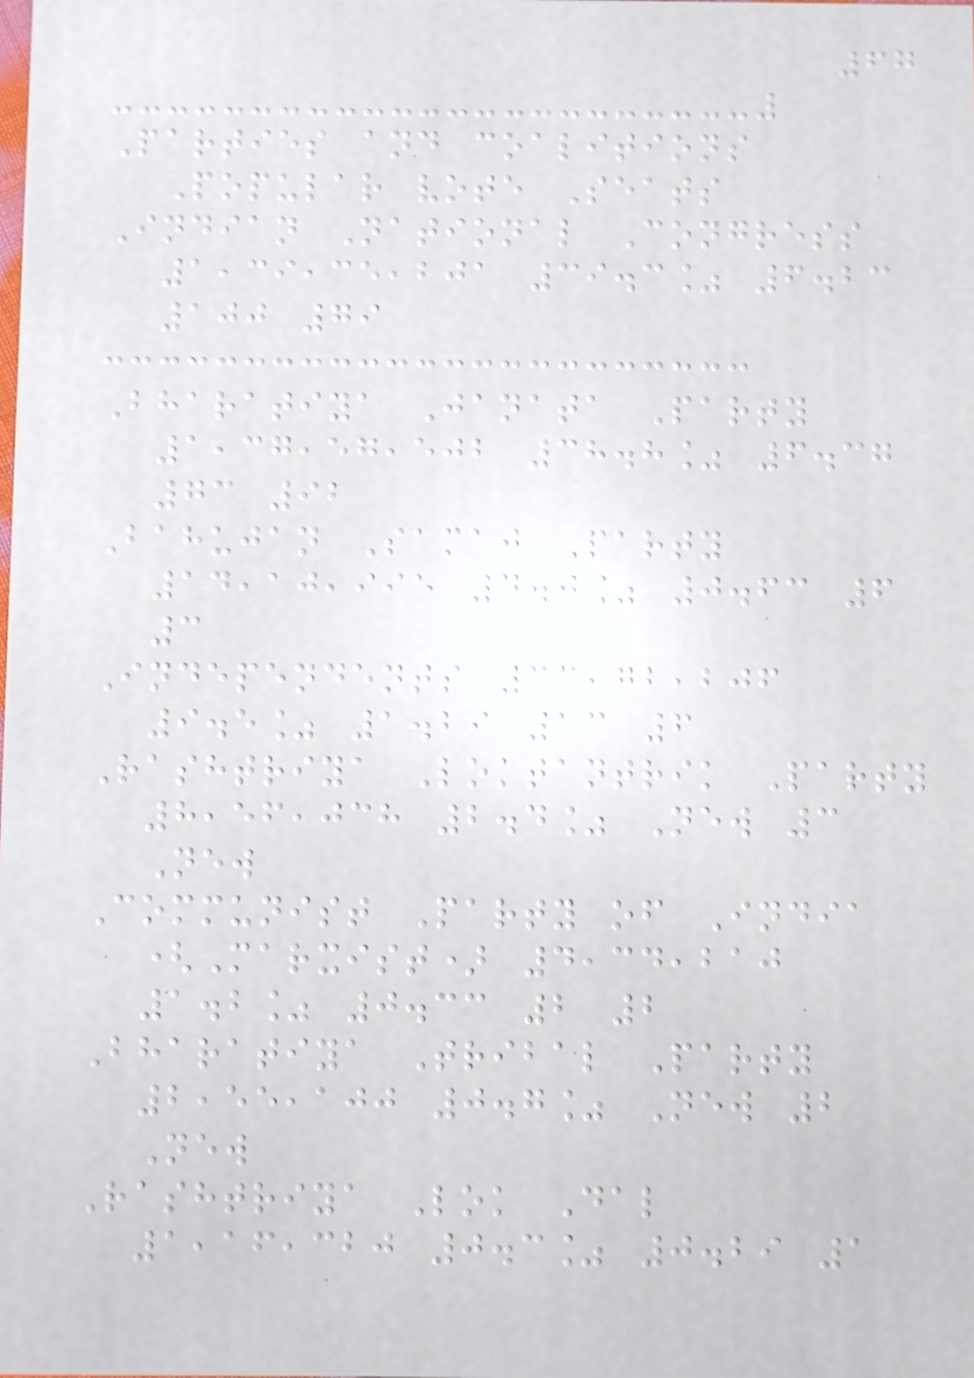67
Parties and coalitions
Popular vote Seats
Indian National Congress
1,39,35,201 39.3% 6.23
100 79
Bharatiya Janata Party
1,37,57,502 38.8% 6.37
73 92
Bahujan Samaj Party
14,10,995 4.0% 0.63 6
3
Independents 33,72,206
9.5% 1.29 13 6
Rashtriya Loktantrik Party
8,56,038 2.4% New 3
New
Communist Party of India
(Marxist) 4,34,210
1.2% 0.33 2 2
Bharatiya Tribal Party
2,55,100 0.7% New 2
New
Rashtriya Lok Dal
1,16,320 0.3% 0.29 1
